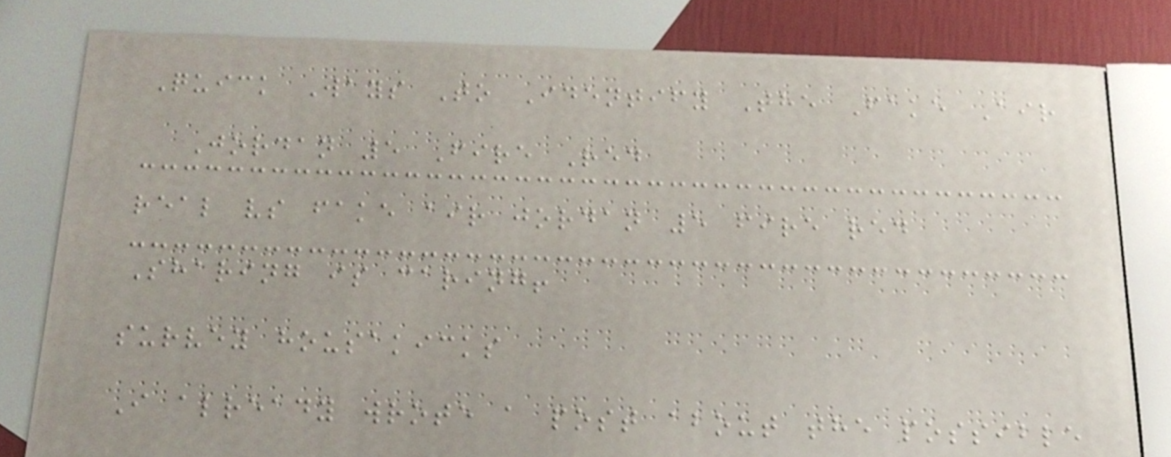Quick Ways To Identify The Fake Air
Jordan 5 Fire Red
real vs fake air jordan 5 fire red
Sharing is caring!
survey housakicks
I already wrote a post about the possible
